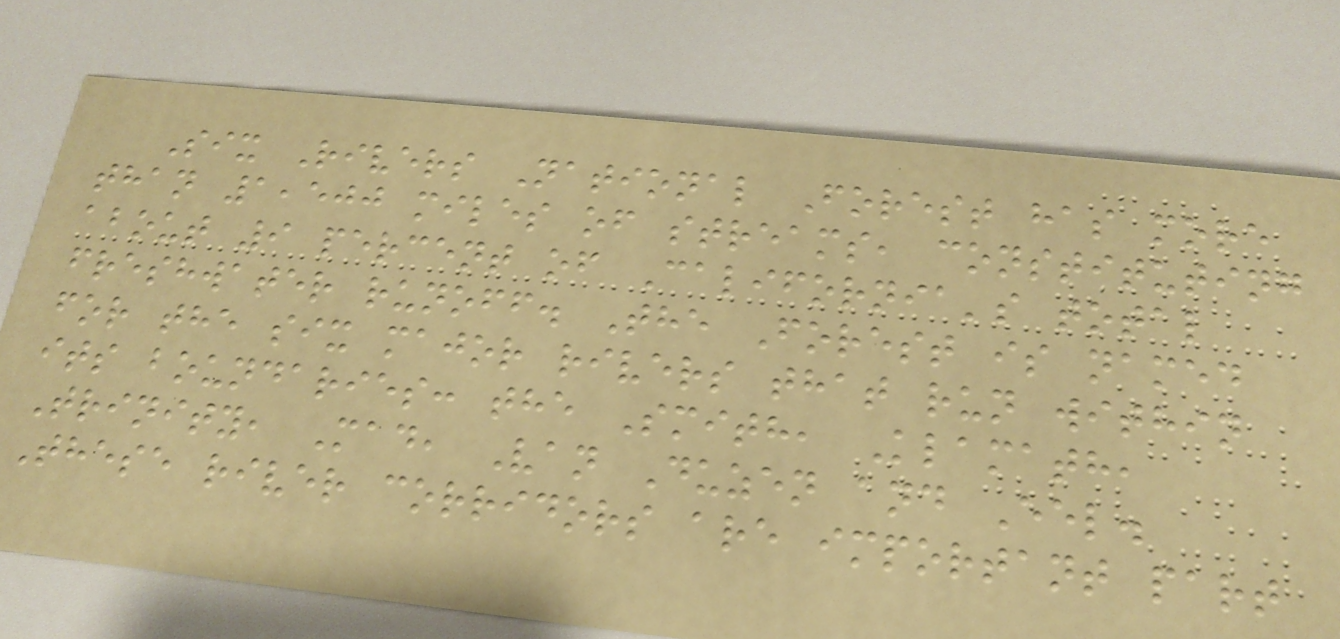Six Rivers National Forest has more
than 1,500 miles of streams, constituting
about 9 percent of California's total
freshwater runoff. The Forest is named
for the six major rivers that run within
its boundaries: the Smith, Klamath,
Trinity, Mad, Van Duzen and Eel.
These river corridors are important part
